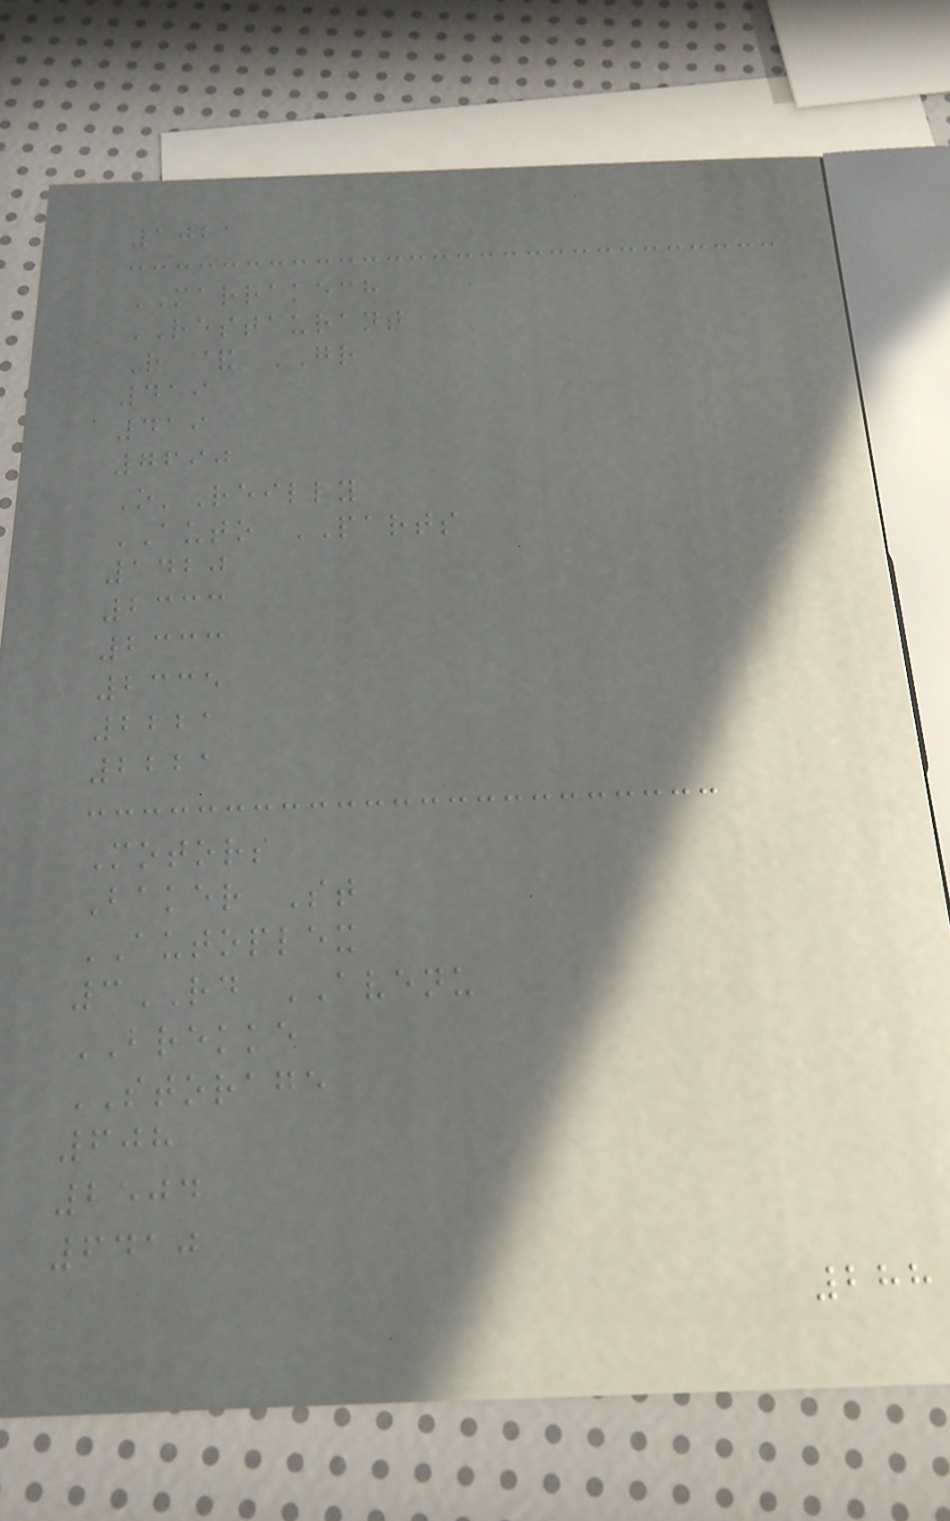1021
MARRAKECH
RESTAURANT
R & GR
419
419
7690
O'Reilly
AUTO PARTS
1420
2333
2333
2335
2221
2221
Motors
Baker St
AUTOPLEX
3RD AVENU
BREKKE
STORAGE
608
2504
6410
288
